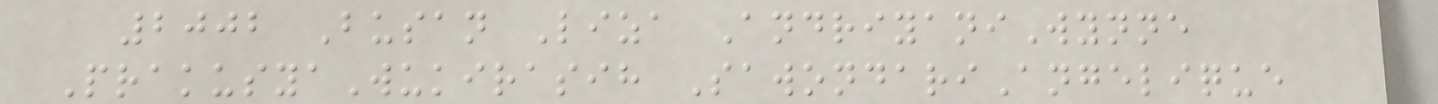2002 Busan Liza AndriyaniWynne
PrakusyaWukirasih SawondariAngelique
